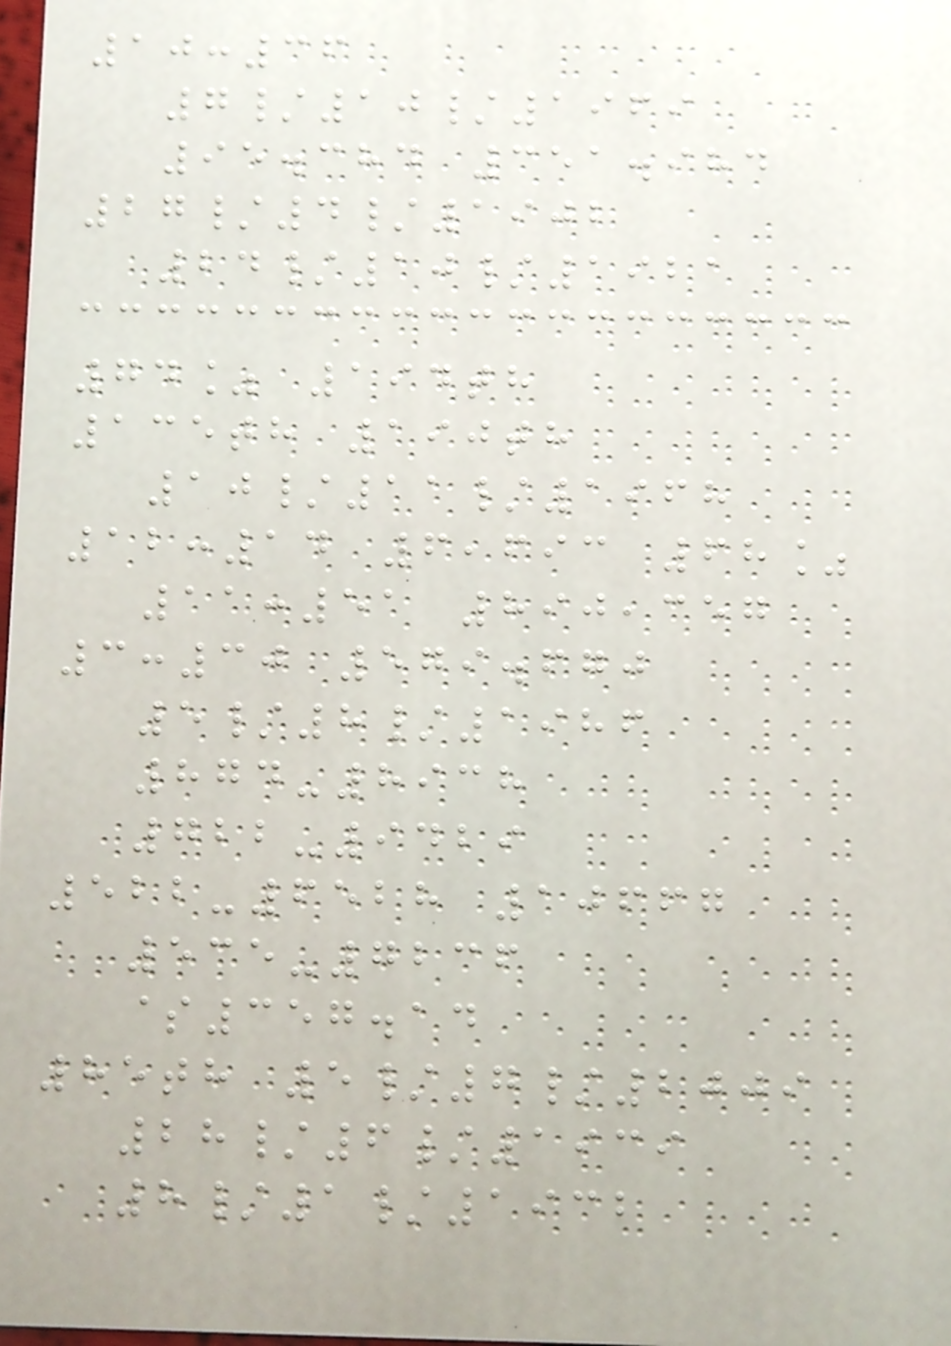10:36
7/10/1969
95.384 351.984
27/4/1902
24/10/1921
74% 194th
135th 190th
10/11/1968
12:14 6,693 68%
11:51 890,357
3:30 579.670
5/8/1986
874-8938
722-9429
522-6528 10667
535-7236
$357.14
85th 5/7/2009
28/6/1939
8/1/1932
